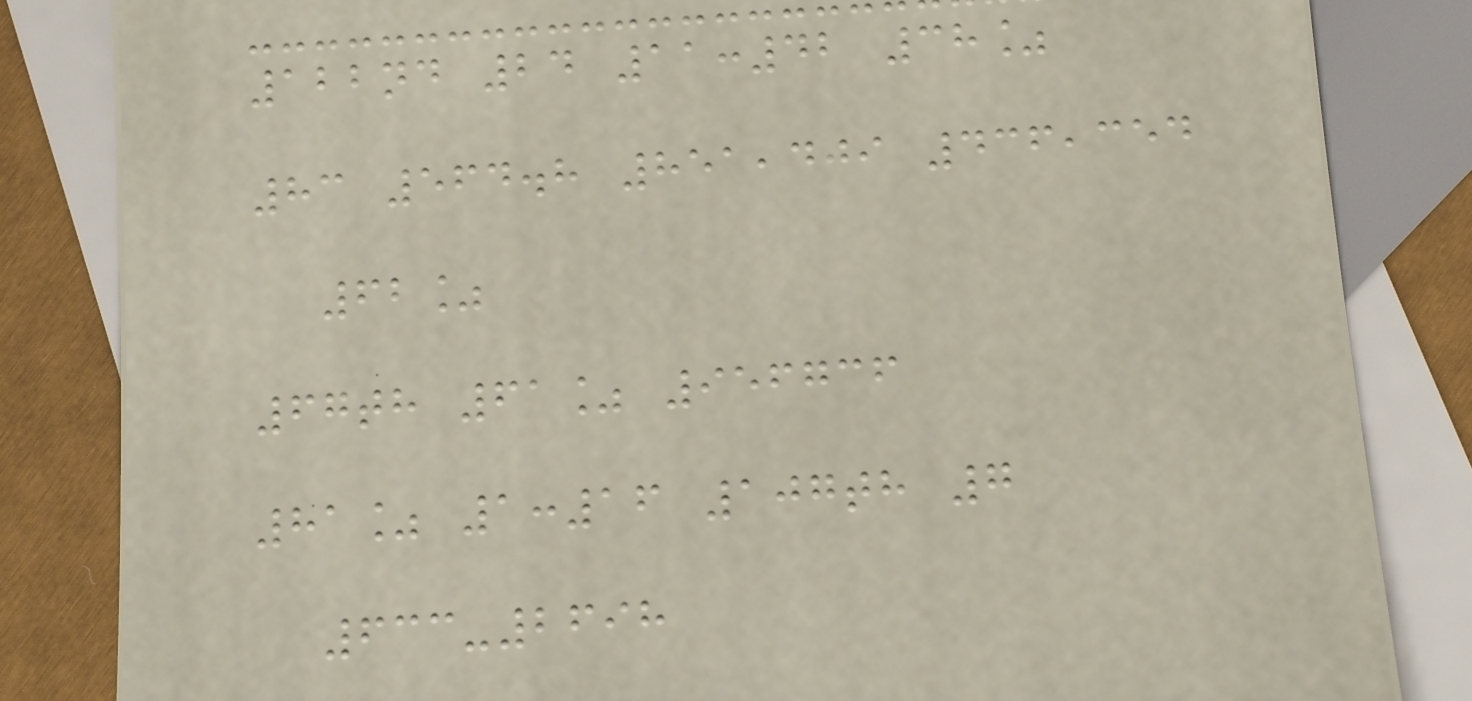122nd 24 11:42 38%
83 564.8 851,409 436,354
62%
67th 61% 956736
81% 1:16 107th 7
633-2698
